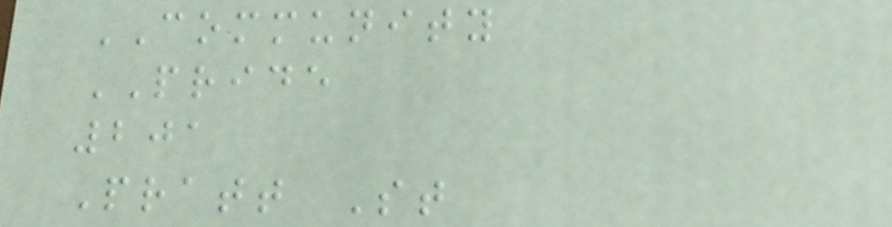COMMUNITY
PRIDE
201
Pratt St
